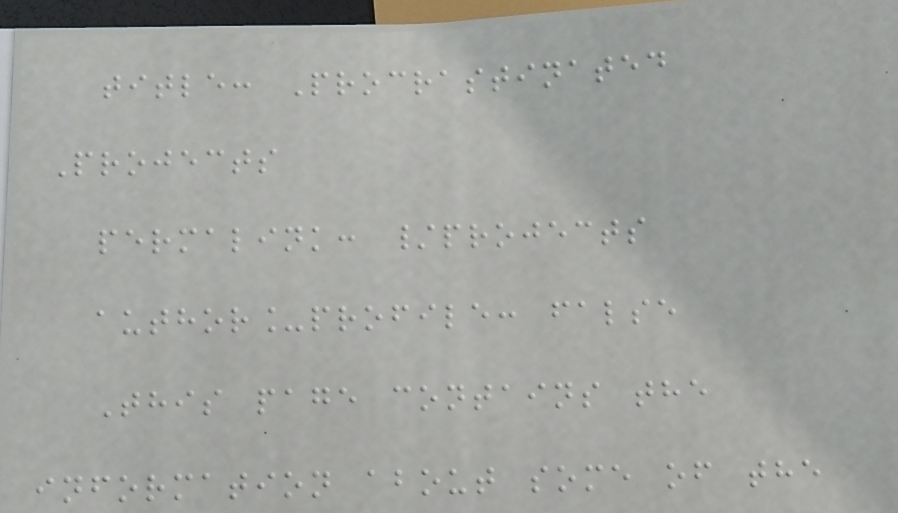title: Procrastinated
Projects
permalink: /projects
author_profile: false
This page contains the
information about some of the
